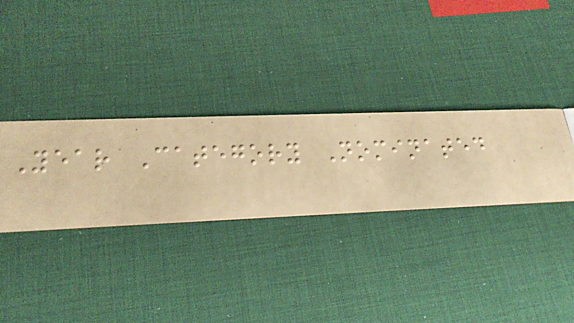Year Category Nominated
